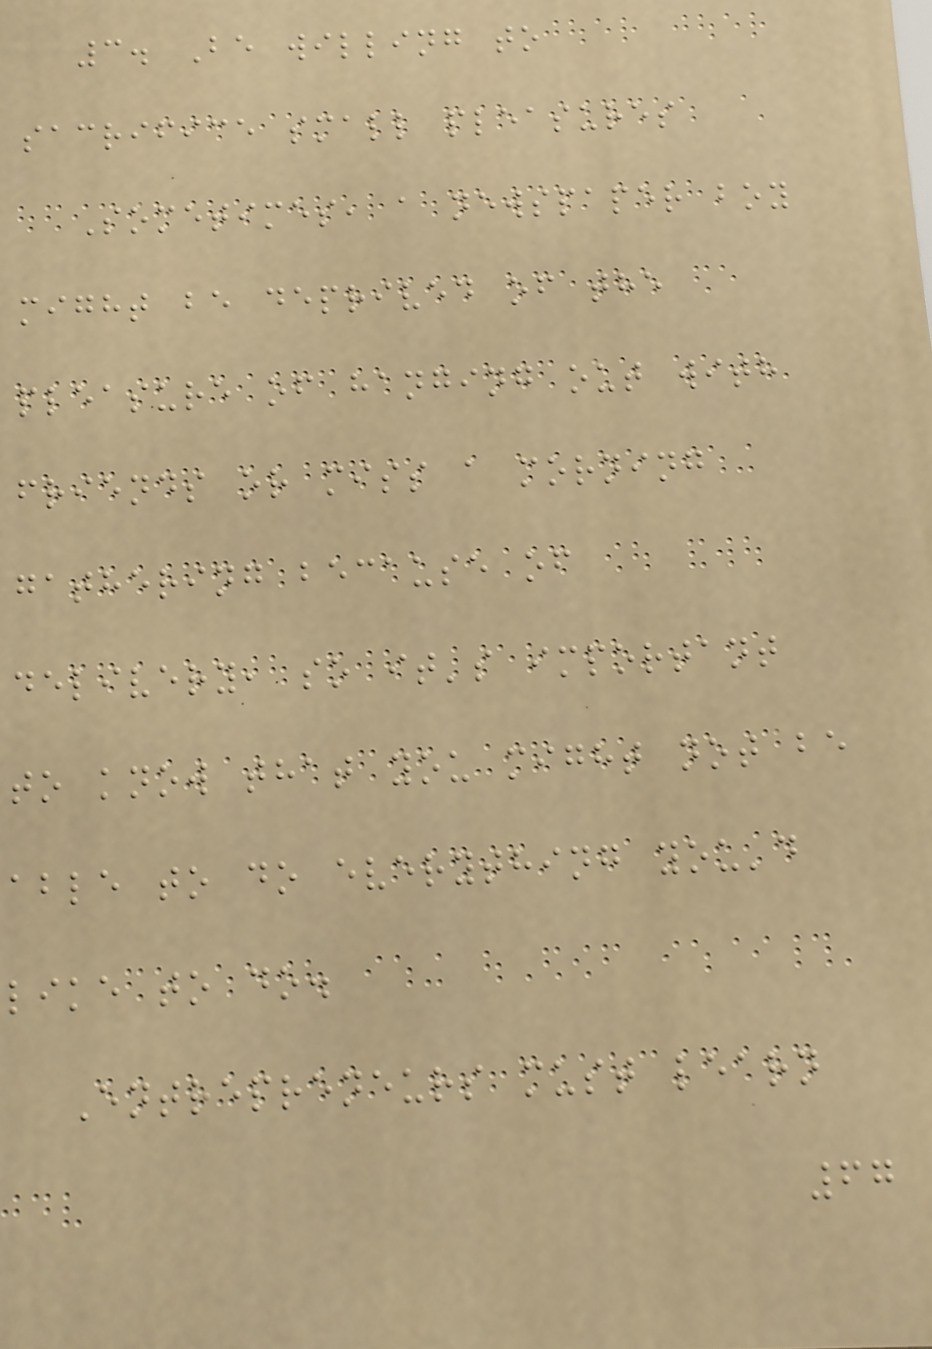3. Be willing to
sacrifice small pleasures
Sometimes, a newspaper boy
might be deprived of the
pleasure of hanging out with
friends or miss a morning
gathering because of
delivery, so it's important
to know that you might not be
able to do everything you'd
like to do.
Entrepreneurs must learn
67
